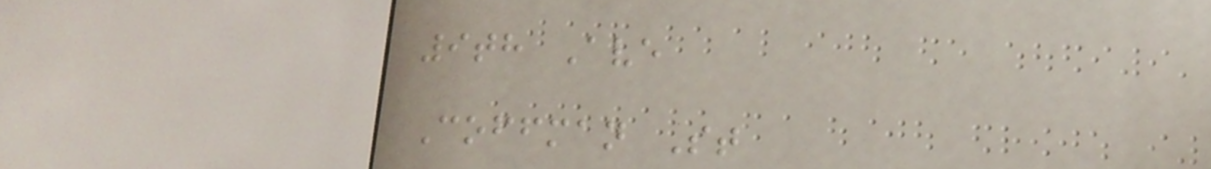9th Ave
Coffman St
